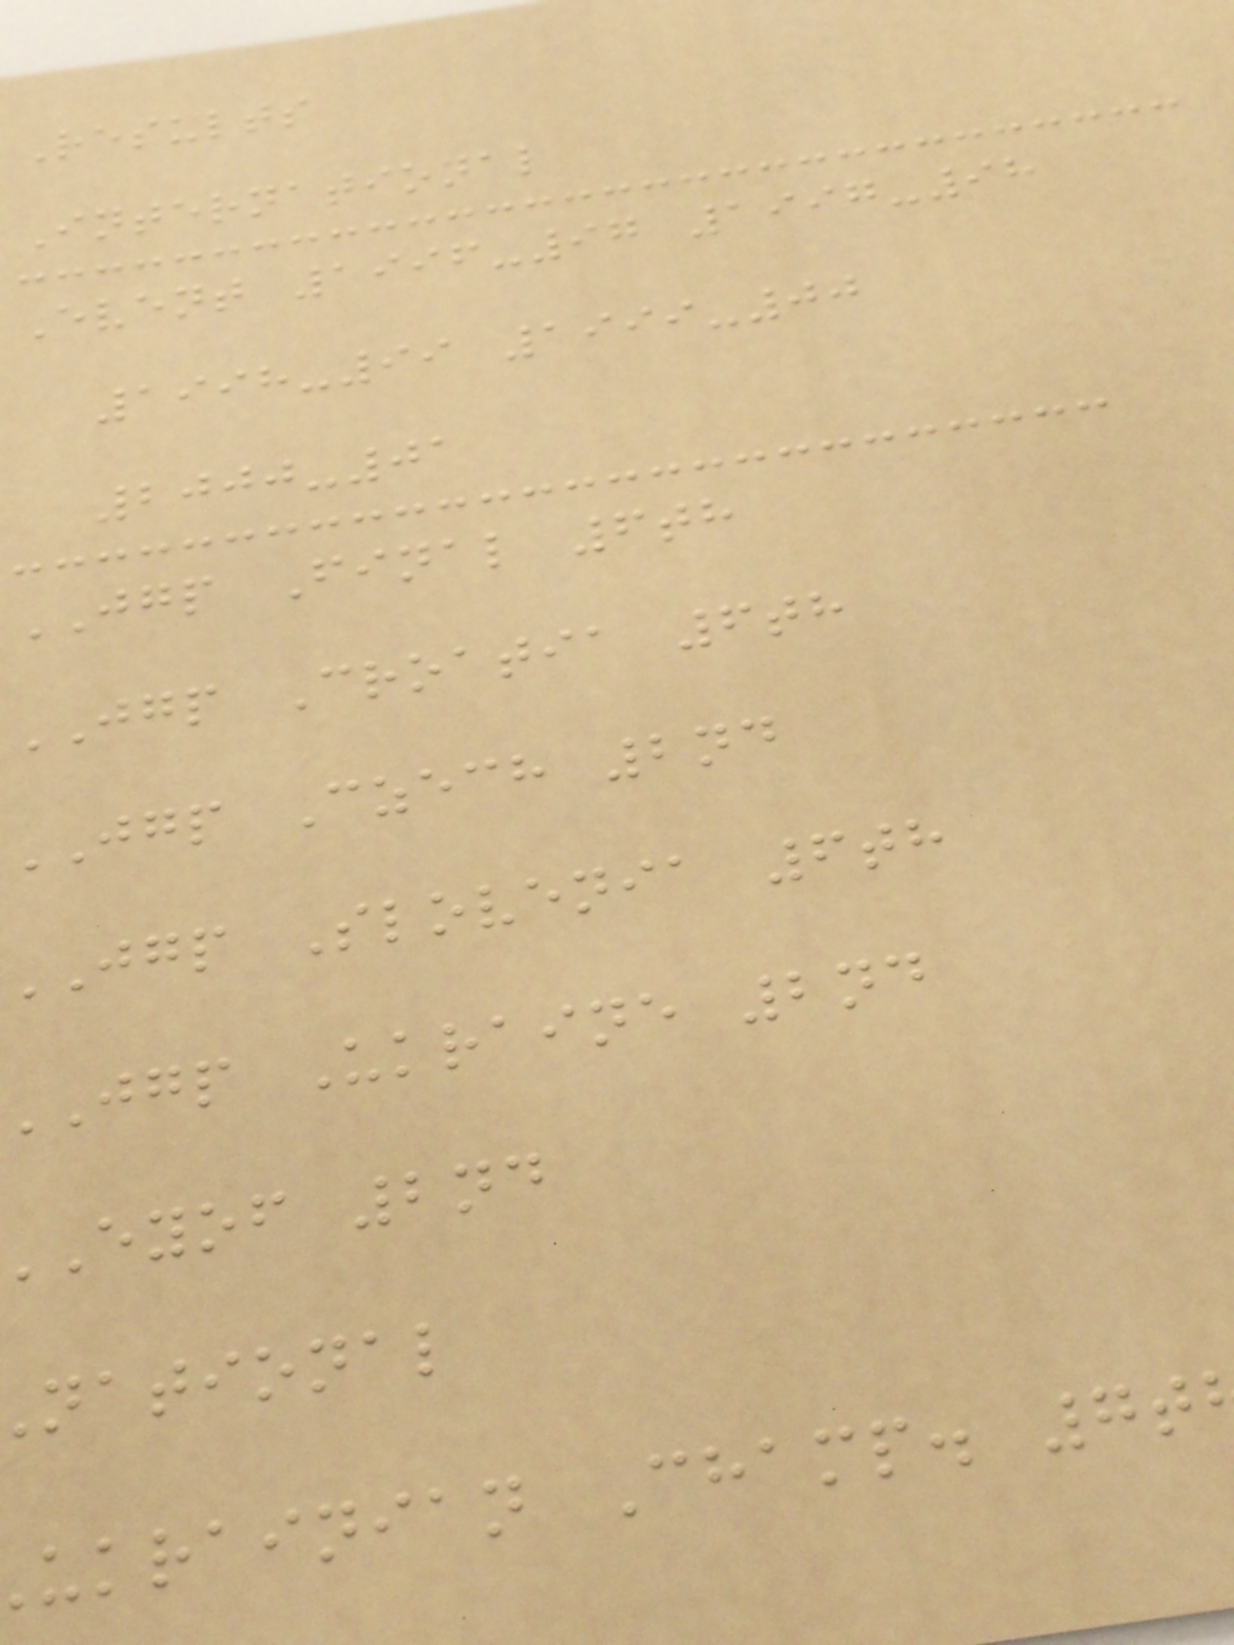Results
International
Event 1996-97 1997-98
1998-99 1999-00
2000-01
JGP Final 6th
JGP Croatia 6th
JGP Czech 2nd
JGP Slovenia 6th
jgp Ukraine 2nd
eyof 2nd
national
ukrainian Champ. 7t
